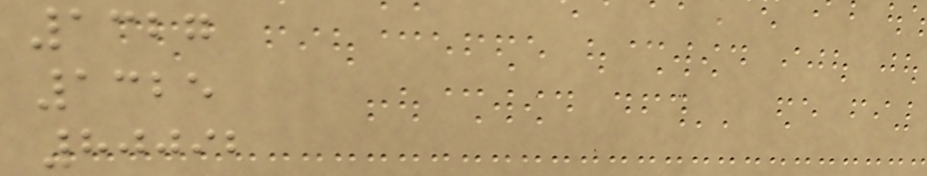1327
1325
80092
